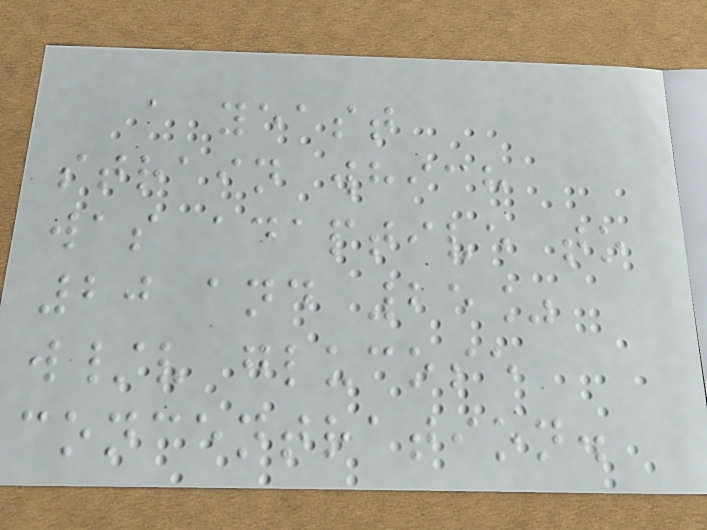a yeast
strain which
was adaptive to
20 and 25%
w/v glucose
concentration.
